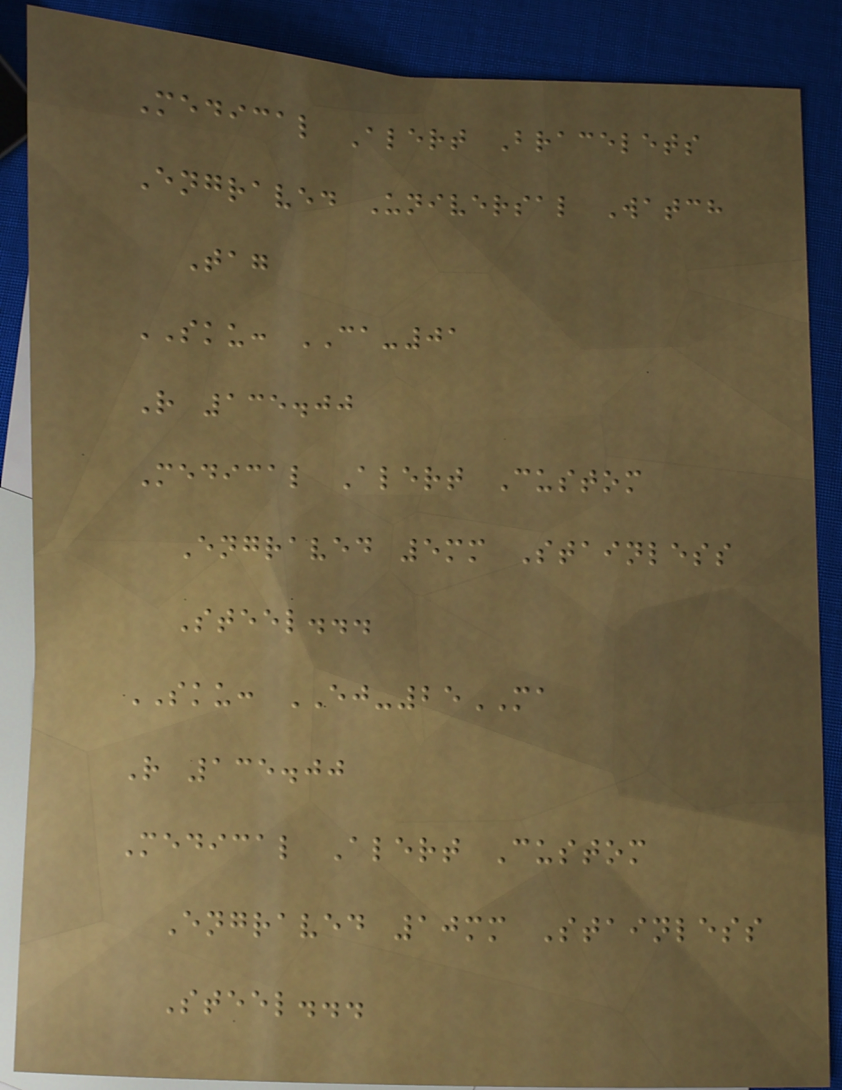Medical Alert Bracelets
Engraved Universal Watch
Tag
SKU: CA-01
R 135.00
Medical Alert Custom
Engraved 5mm Stainless
Steel...
SKU: EJ-25MA
R 135.00
Medical Alert Custom
Engraved 10mm Stainless
Steel...
